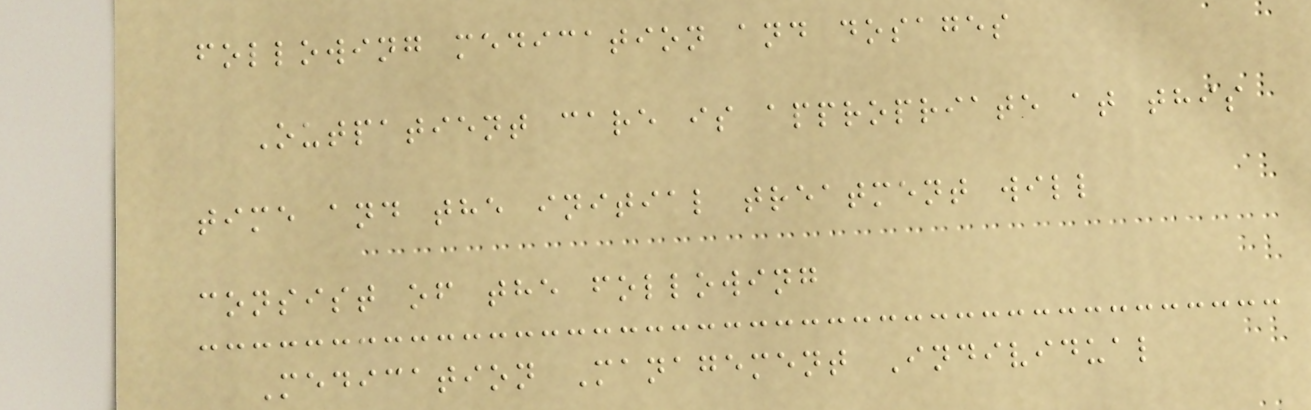following medication and dosages
Outpatient care is appropriate at this
time and the initial treatment will
consist of the following
Medication Management Individual
